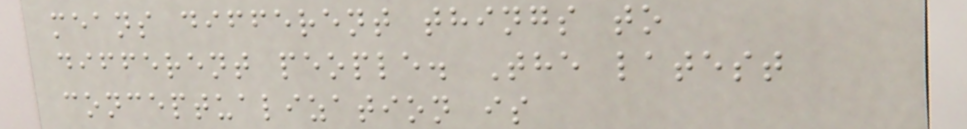means different things to
different people. The latest
conceptualization is
